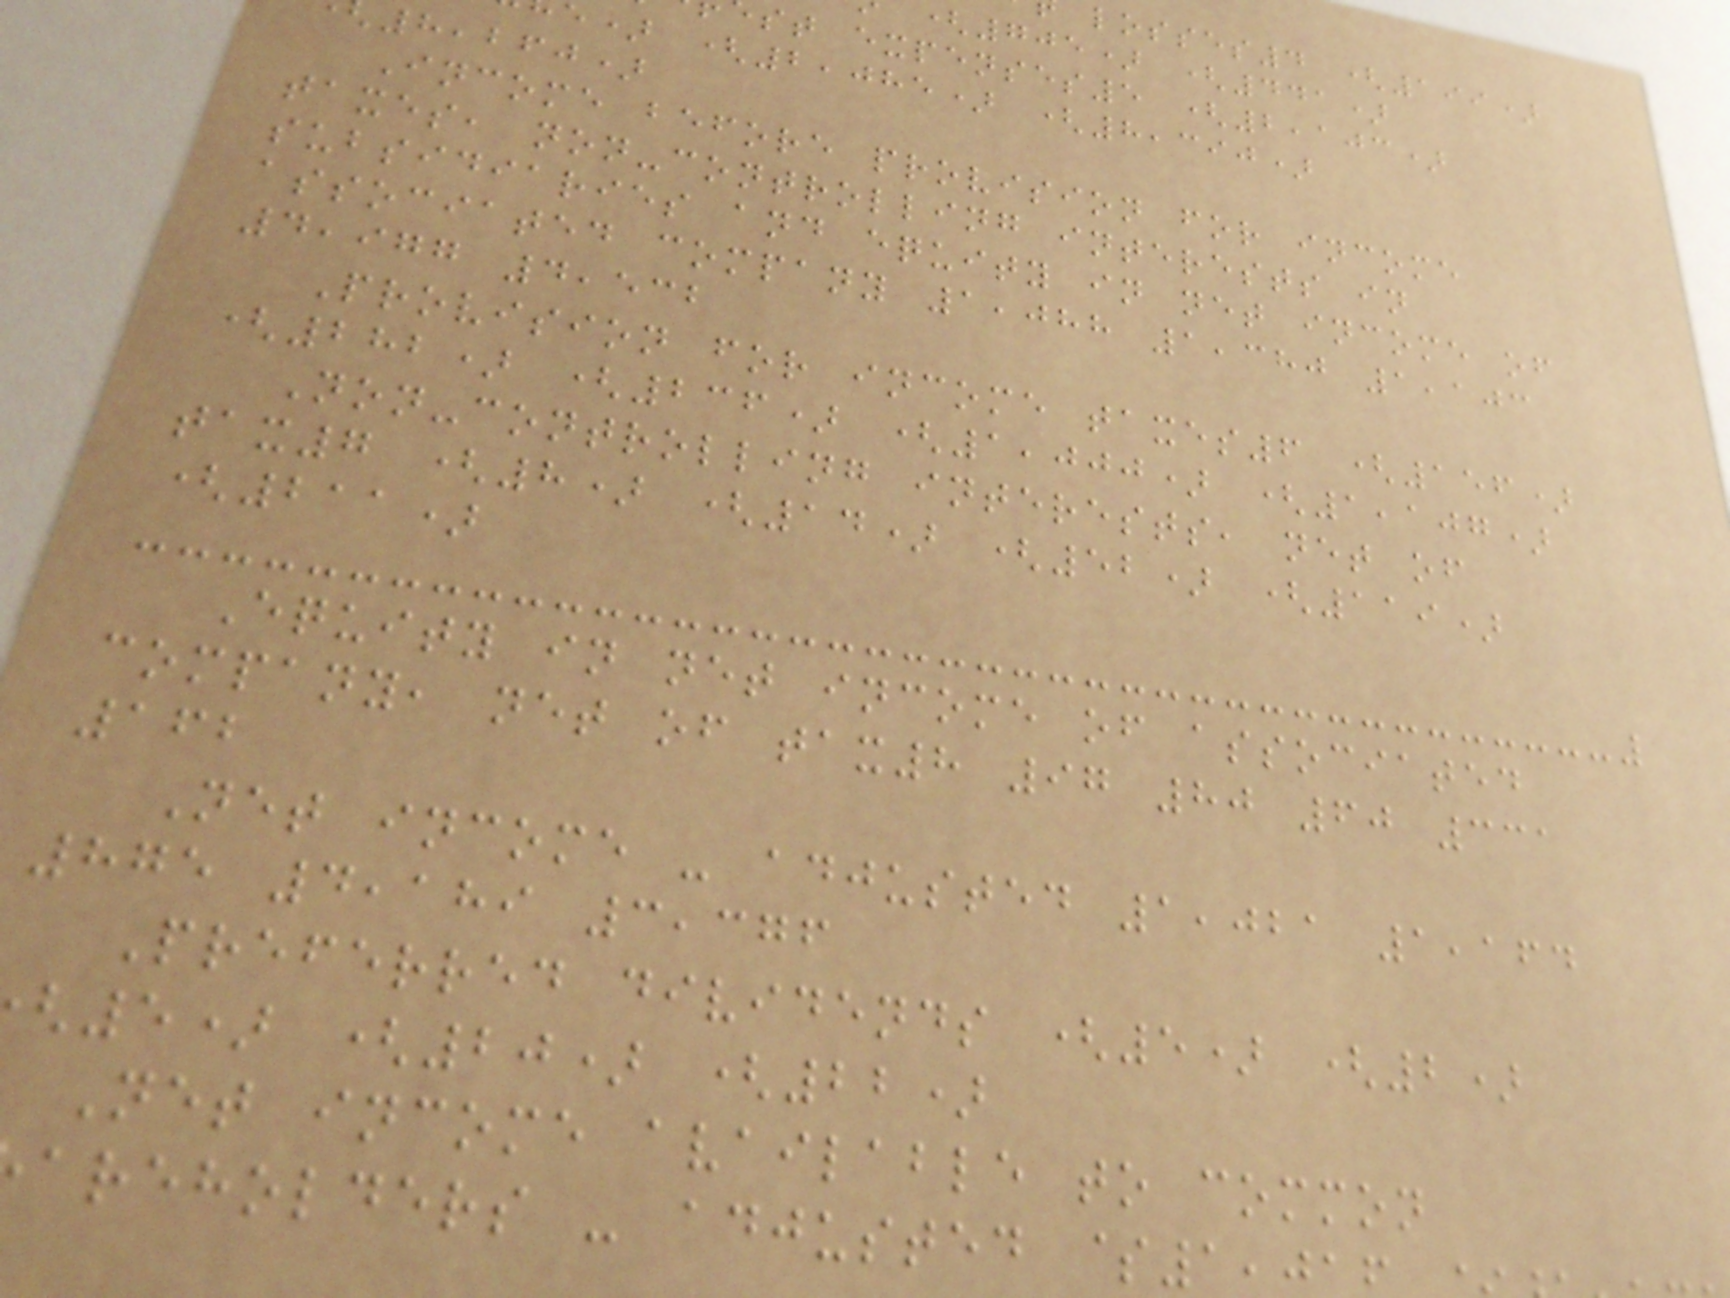losses4 (199)
(705) (441)
st expenses5 (2,103)
e) (2,085) (8,390)
8,260)
Income before provision for income
taxes, non-controlling interests in
subsidiaries and equity in net income of
associated company 1,088 1,380 1,103
4,977 4,532
Provision for income taxes6 (156)
(282) (236) (1,000) (1,107)
Non-controlling interests, net of
tax7 (8) (14) (52) (119)
(211)
Equity in net income of associated
company, net of tax8 97 80 60 331
162
Net income - adjusted 1,021 1,164
875 4,189 3,376
Preferred dividends (5) (2)
5) (20) (22)
Net income available to common
areholders - adjusted $1,
